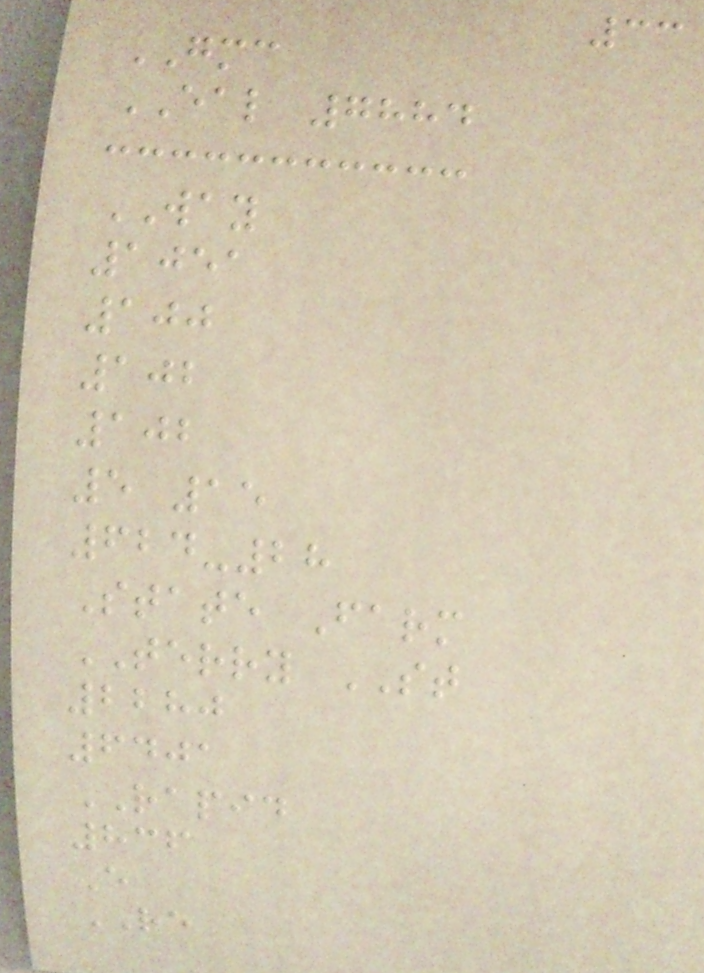33
GMC
EAL 7884
WAY
1051
100
102
102
5 15
624-28
State Farm
TERRY ST
2280
6401
RAPID
836
E
RE
